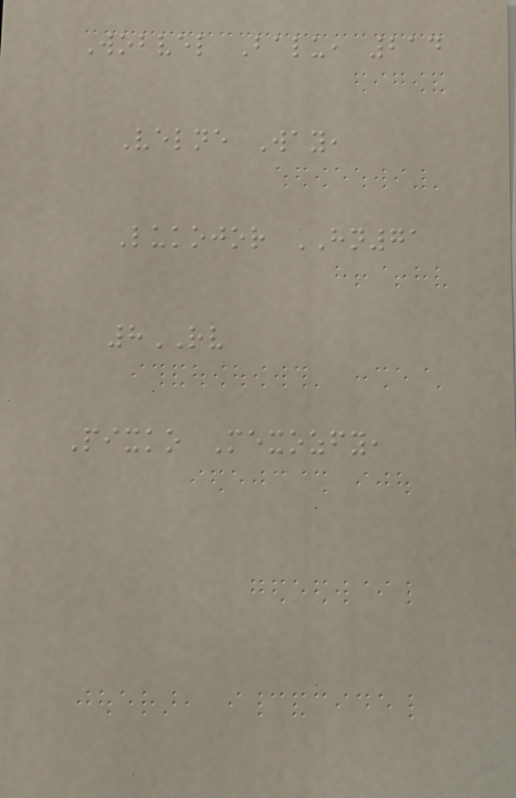Wobvel Balu, 214
Velne Way,
Lukojor HN71
8RV
Pixko Mexozfy,
